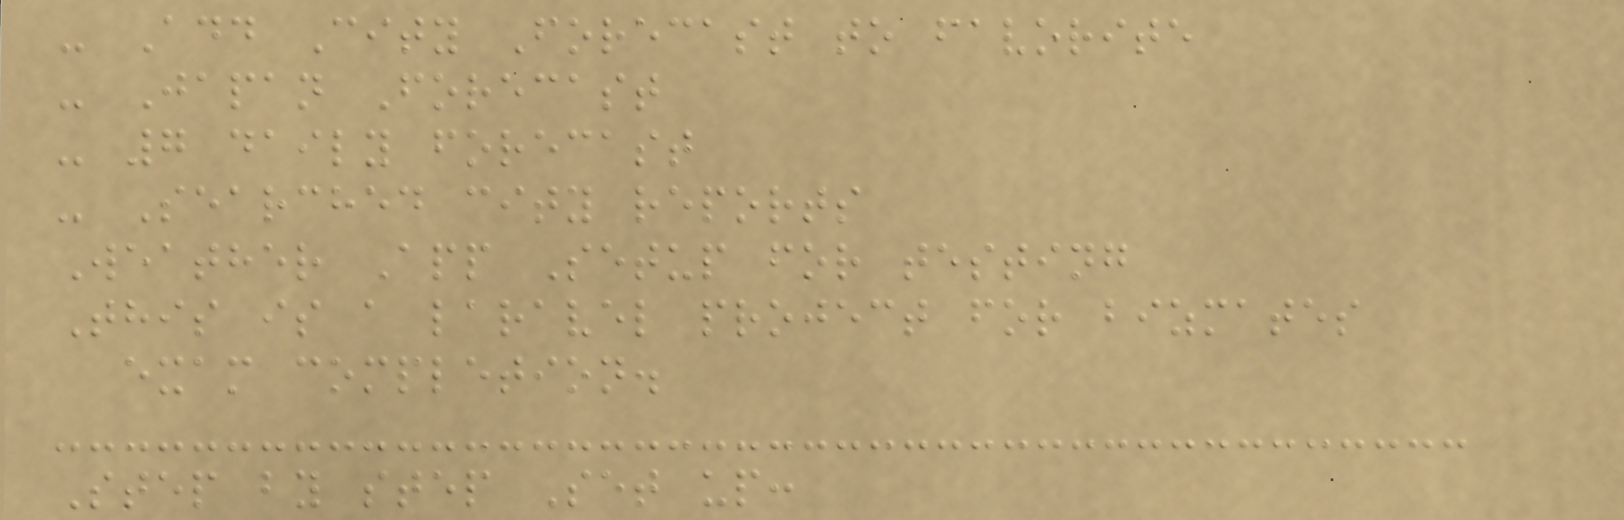- Add City Forecast to favorite
- Japan Forecast
- 7 daily forecast
- Searched city reports
Weather App Setup for testing
This is a laravel project for bizmates
exam completion.
Step by step Set up:
